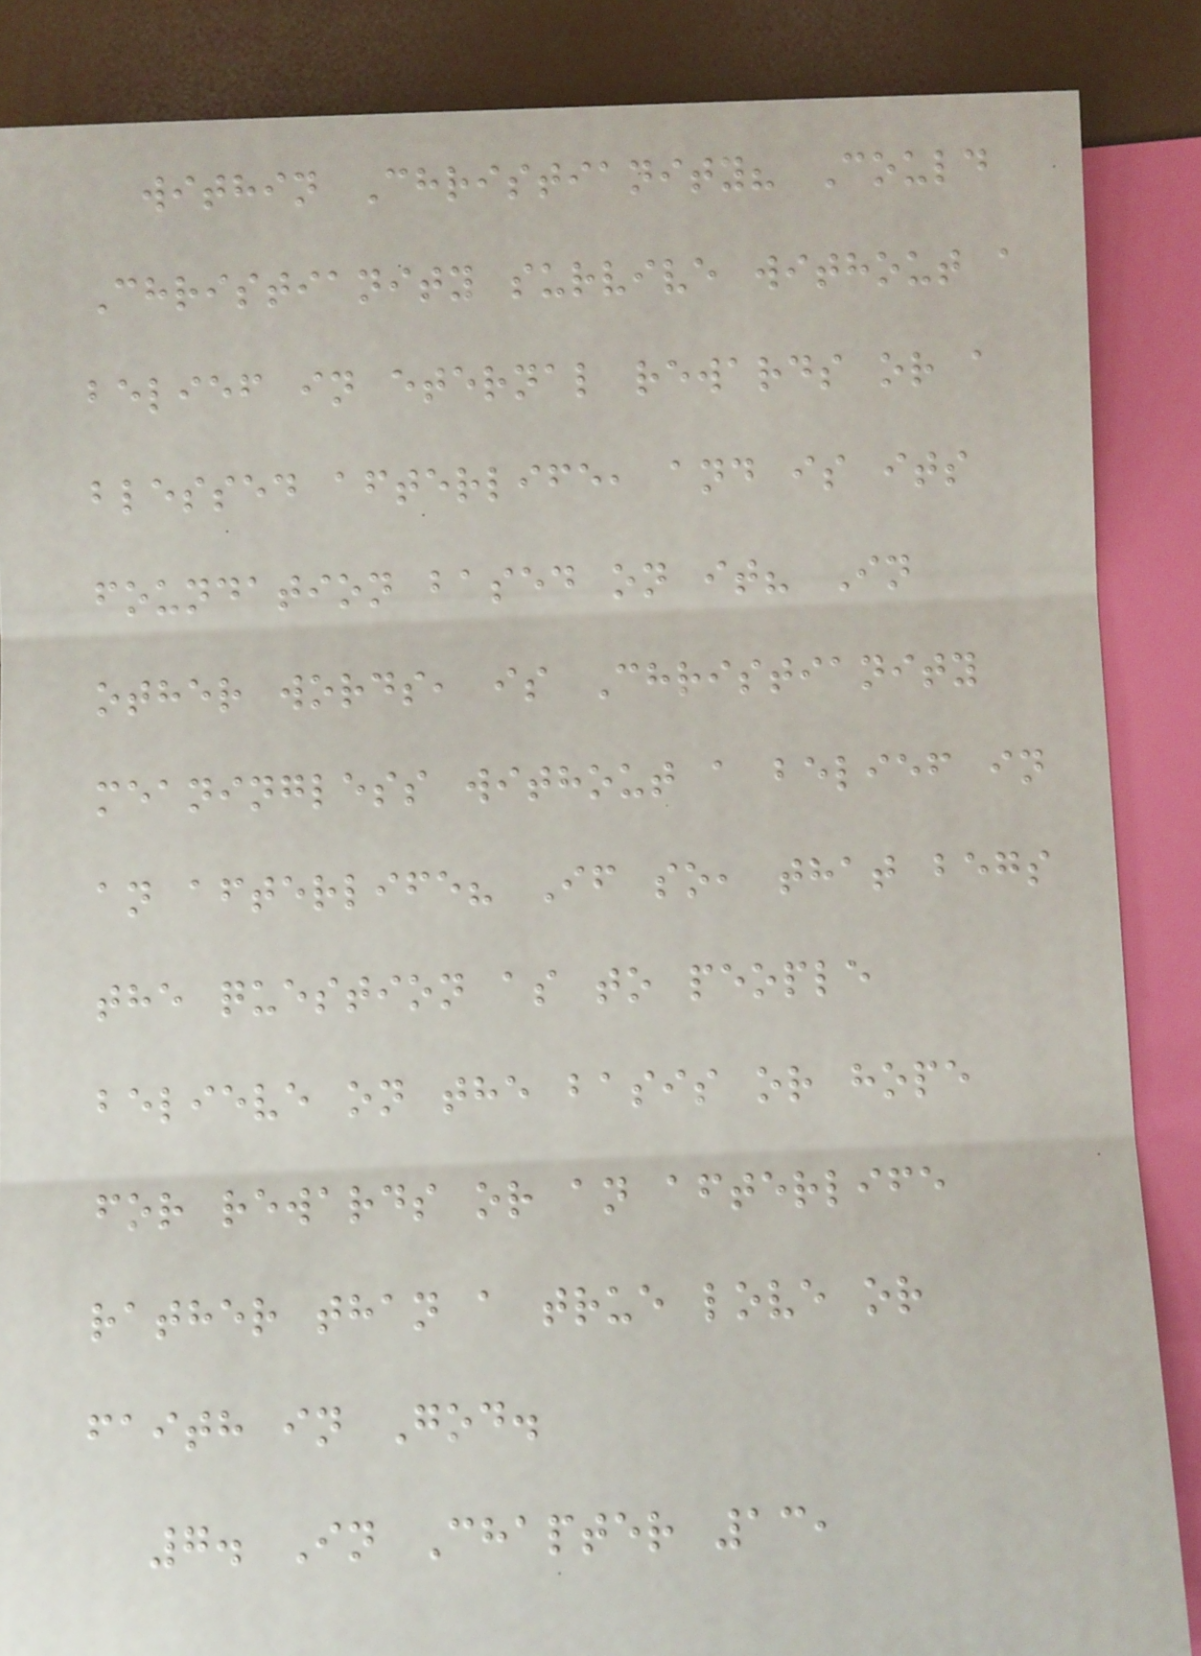within Christianity? Could
Christianity survive without a
belief in eternal rewards or a
blessed afterlife, and is its
foundation based on it? In
other words, is Christianity
meaningless without a belief in
an afterlife? If so, that begs
the question as to people
believe on the basis or hope
for rewards or an afterlife
rather than a true love or
faith in God.
7. In Chapter 13,
